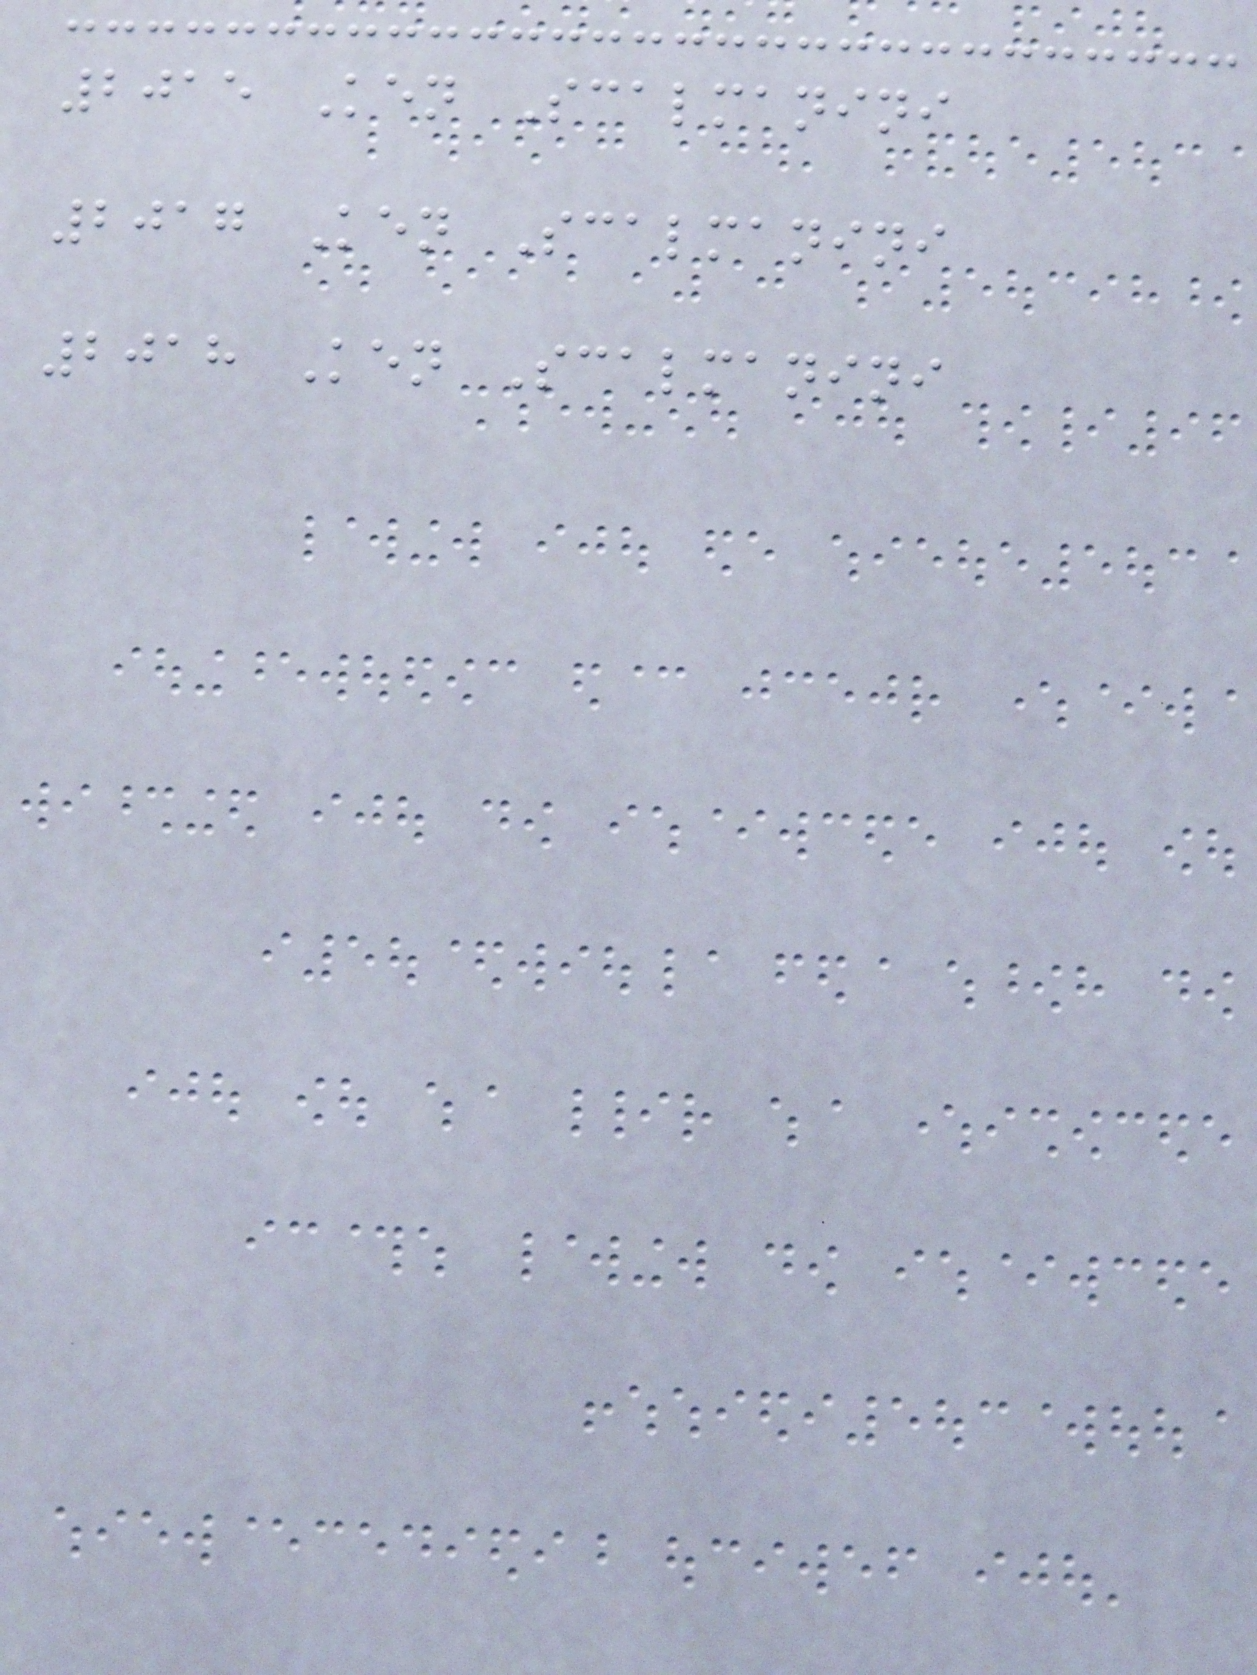2015 Ken Scalmanini
2017 Ken Scalmanini
2018 Ken Scalmanini
